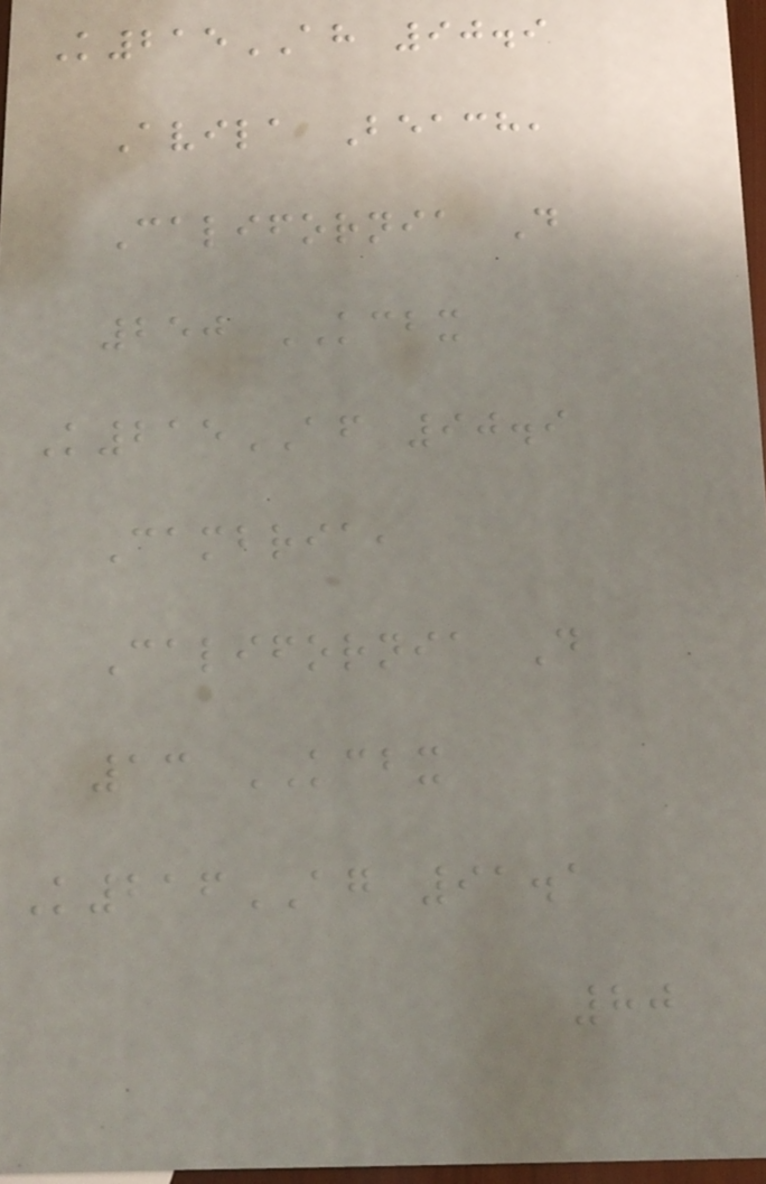K215AH 90.9
Avila Beach,
California D
250 KCBX
K215AF 90.9
Cambria,
California D
13 KCBX
K216AG 91.1
80
